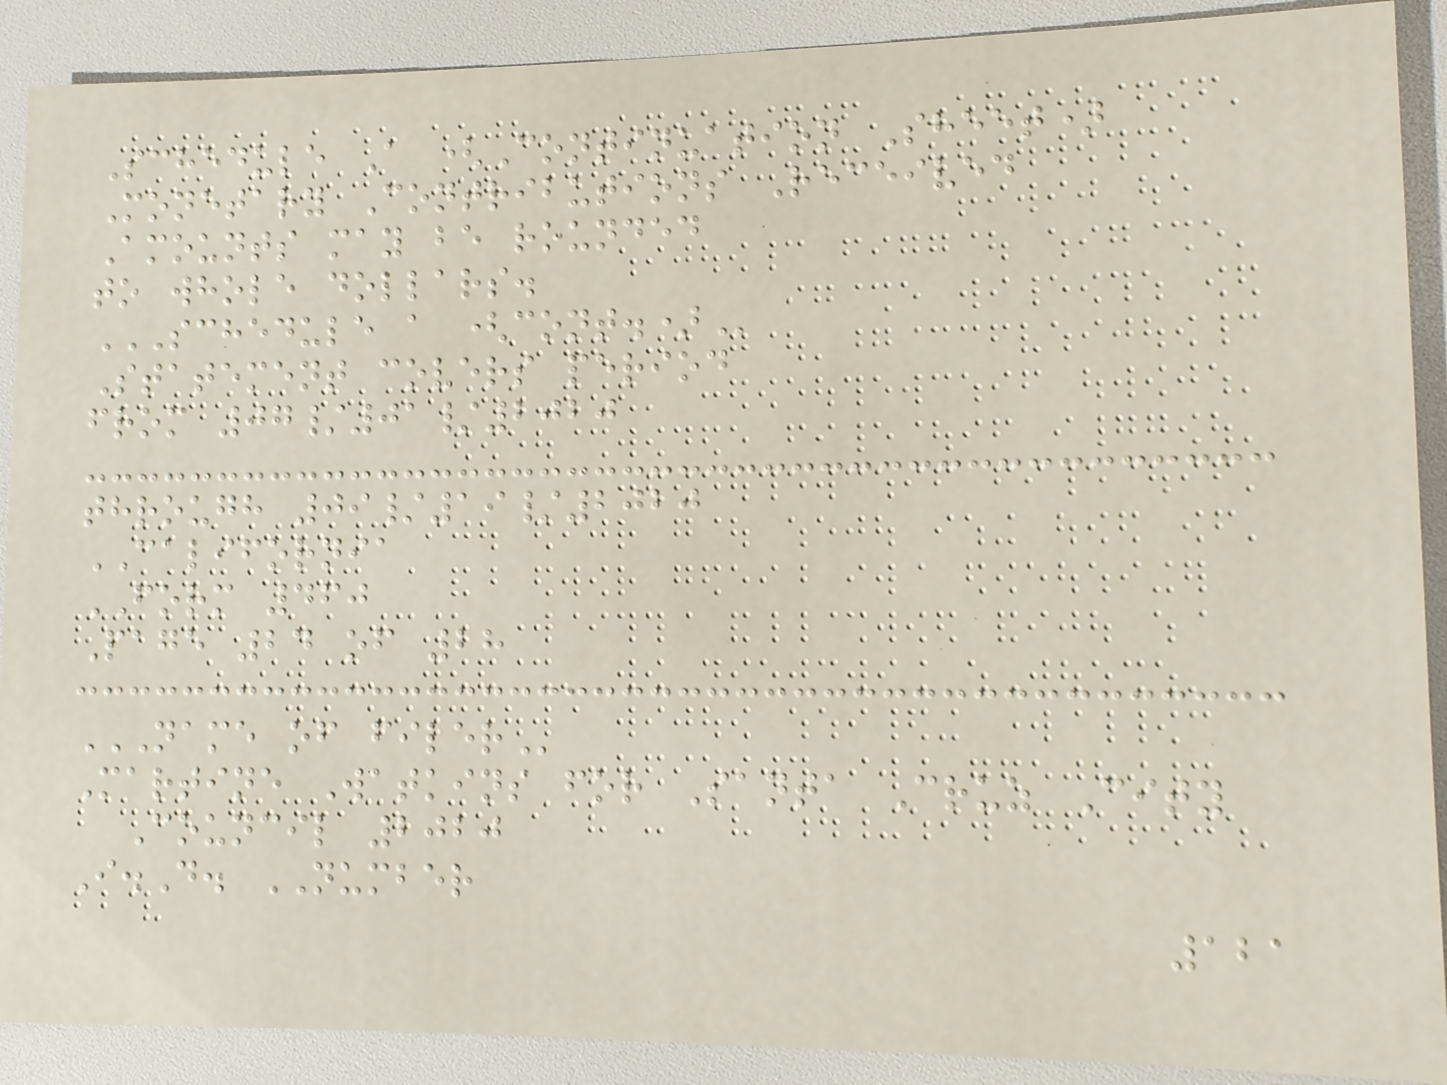Schedule A (Continuation Sheet)
Monetary Contributions Received
Amounts may be rounded
to whole dollars.
SCHEDULE A (CONT.)
Statement covers period
from 07/01/2020
through 09/19/2020
CALIFORNIA
FORM 460
Page 24 of 28
NAME OF FILER
Martine Watkins for Santa Cruz City
Council 2020
I.D. NUMBER
121
